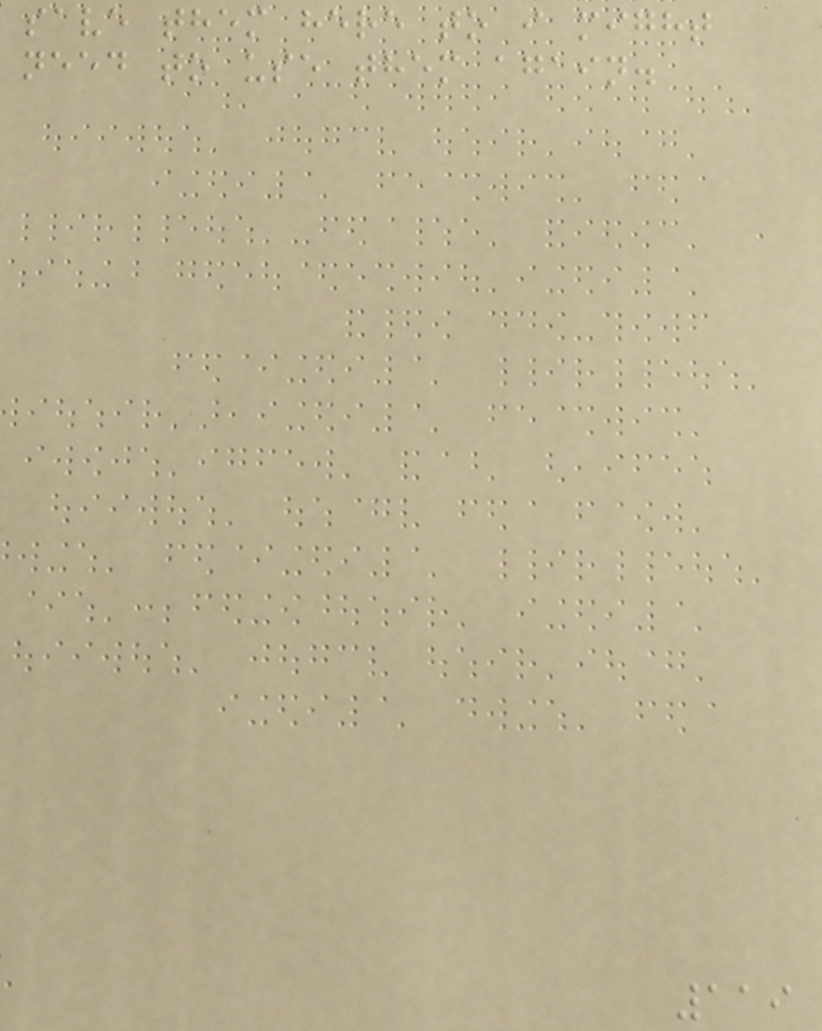save them here to i might
need to use them again.
119
